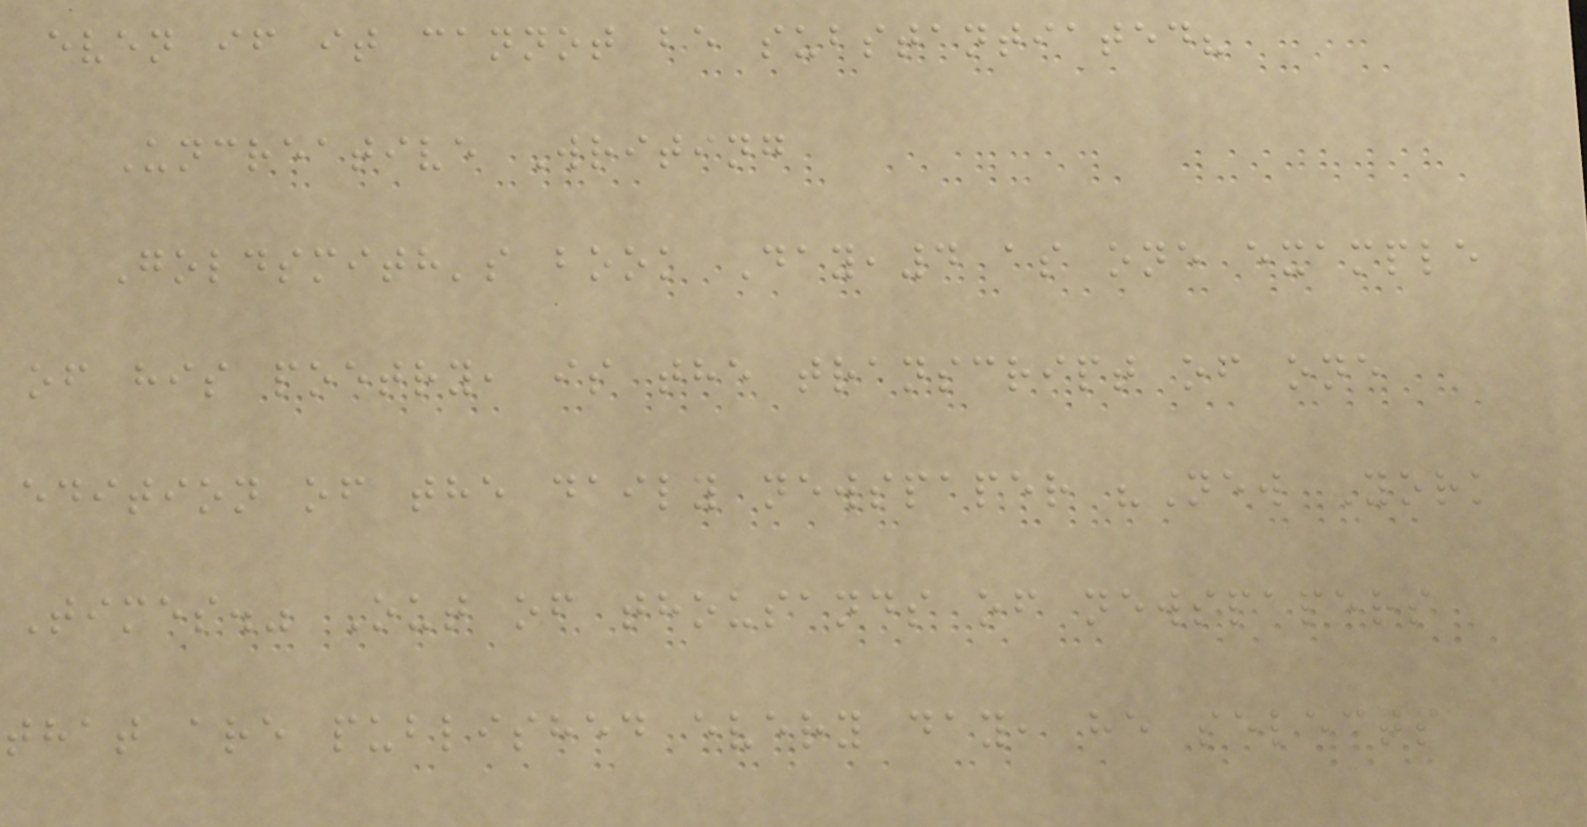even if it cannot be substantiated?
Uncreative Writing
Goldsmith's book Day,4 as one example
of his poetry, is the transcript of one
edition of the daily newspaper "New York
Times." Out of thousands of newspapers
that are published every day, he selects
